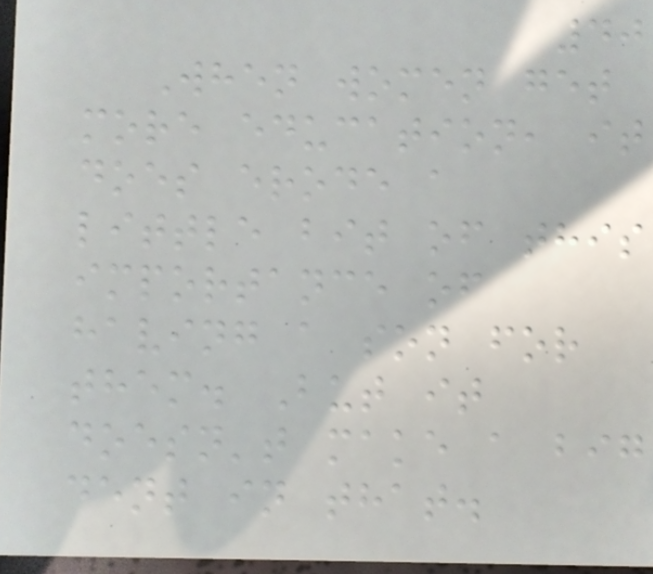40
When women get
more education, it
does erode a
little bit of this
importance of
having a son for
them. But it
doesn't make a big
dent in that.
